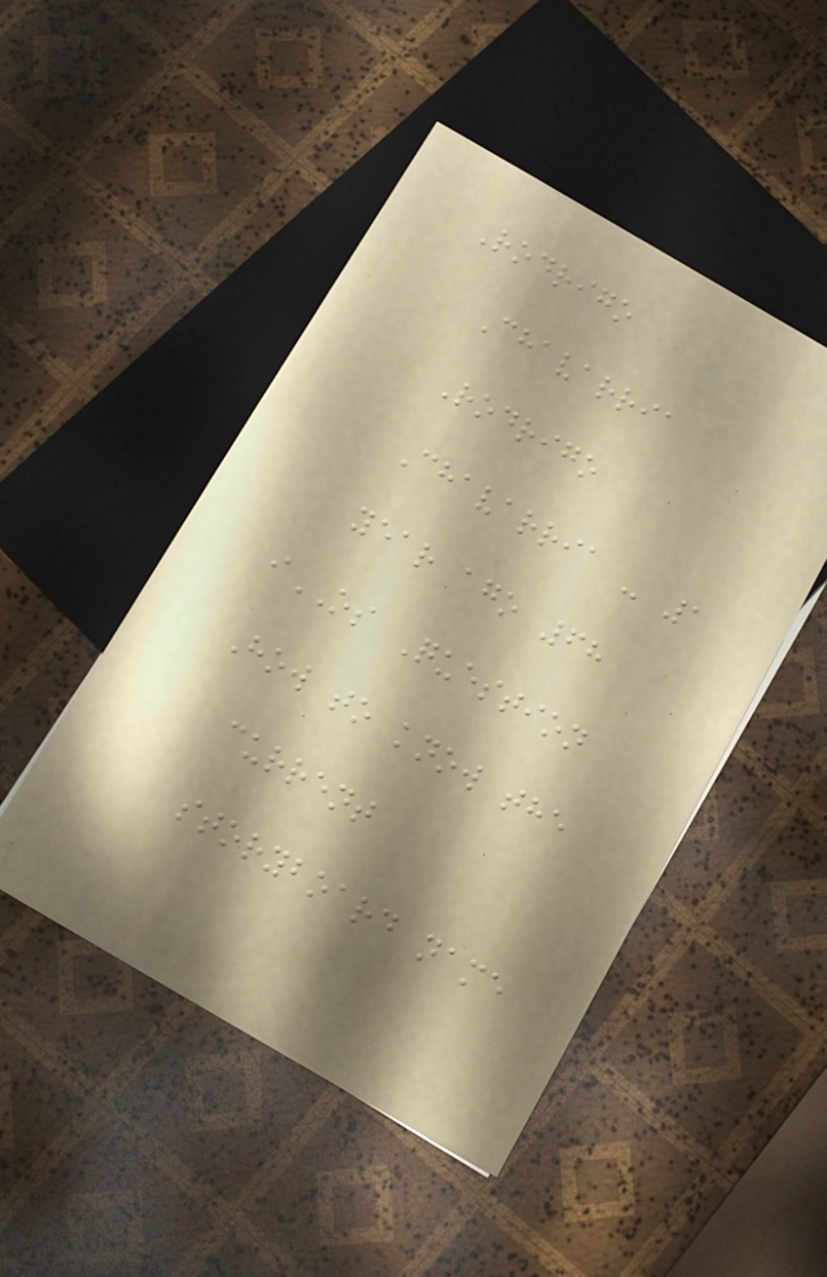Rodrigo
Chavarria
Rodrigo
Chavarria - 1
year ago 68
iOS Question
How to know the
current
storyboard name
